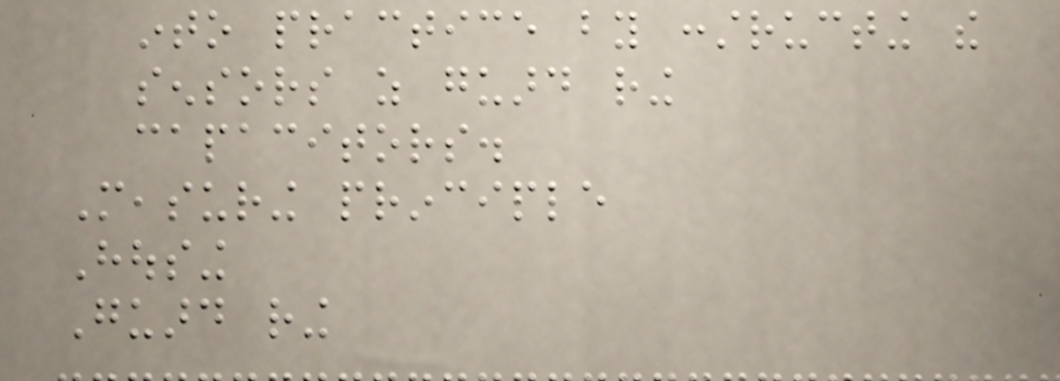into practice by constructing the
sensors as guard ring
capacitors.
Measuring principle
Housing
Guard ring
